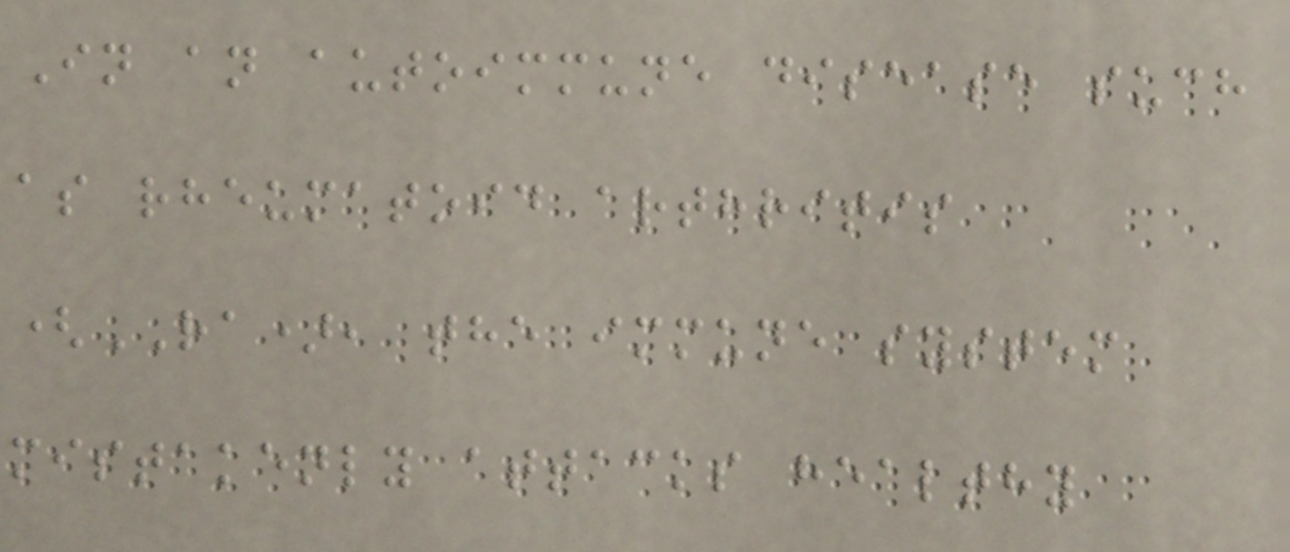In an autoimmune disease such
as rheumatoid arthritis
(RA), the immune system
mistakenly attacks healthy
